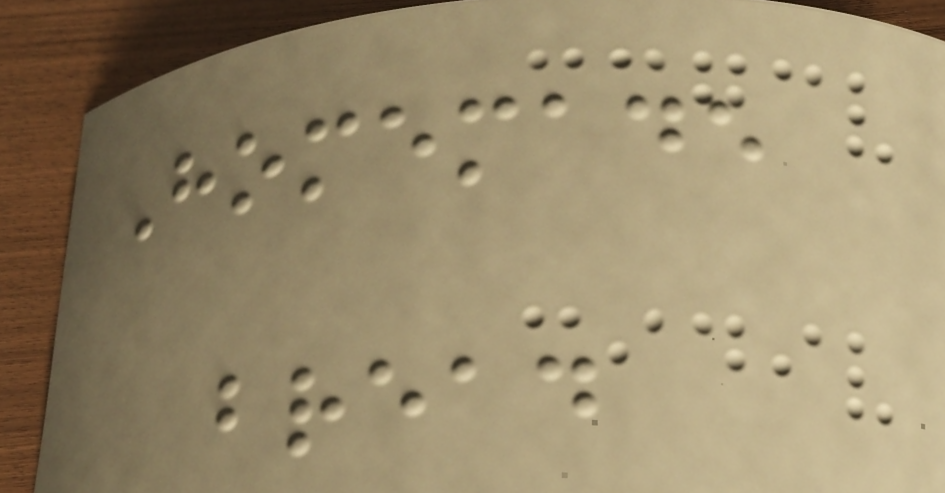Homemade
bread
